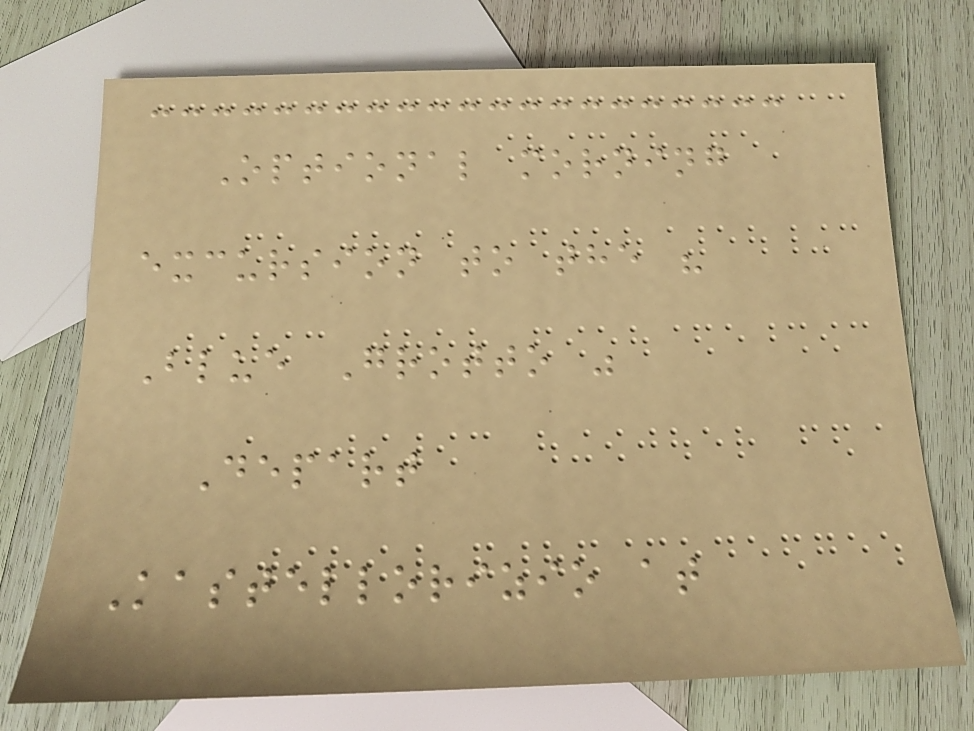Optional morning
excursion to the "
Blue Grotto "
Depart
Kastellorizio at
